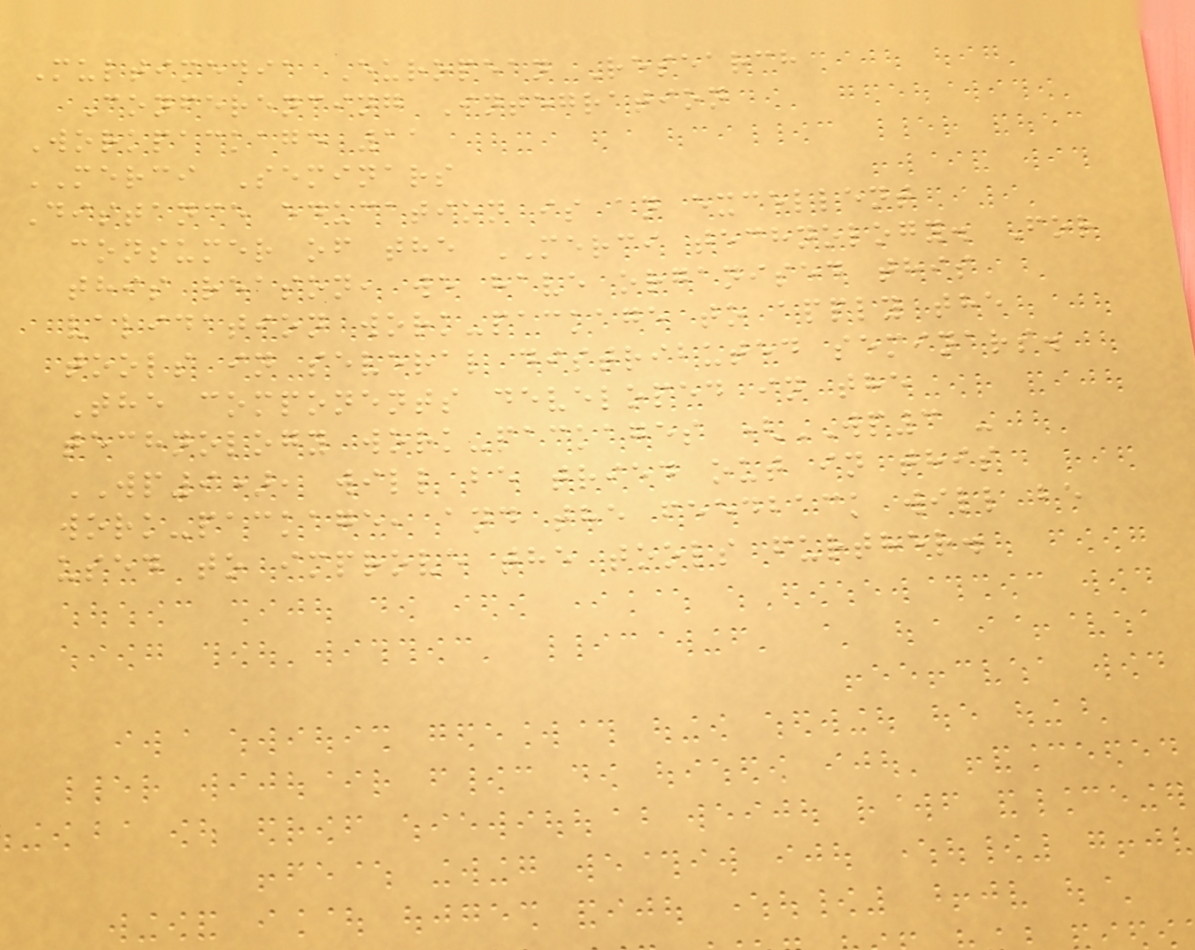Multimedia European Research
Conferencing Integration
Workpackage 11
MERCI Seminars
Distance education is an excellent
consumer of the MERCI technology. For
this reason, we have organised this
validation work-package to apply the
tools in several distributed seminars.
The components developed in the
technology work-packages (WP3 -
WP9), will be tried out in this
work-package, and the feedback will be
used to improve the tools further.
